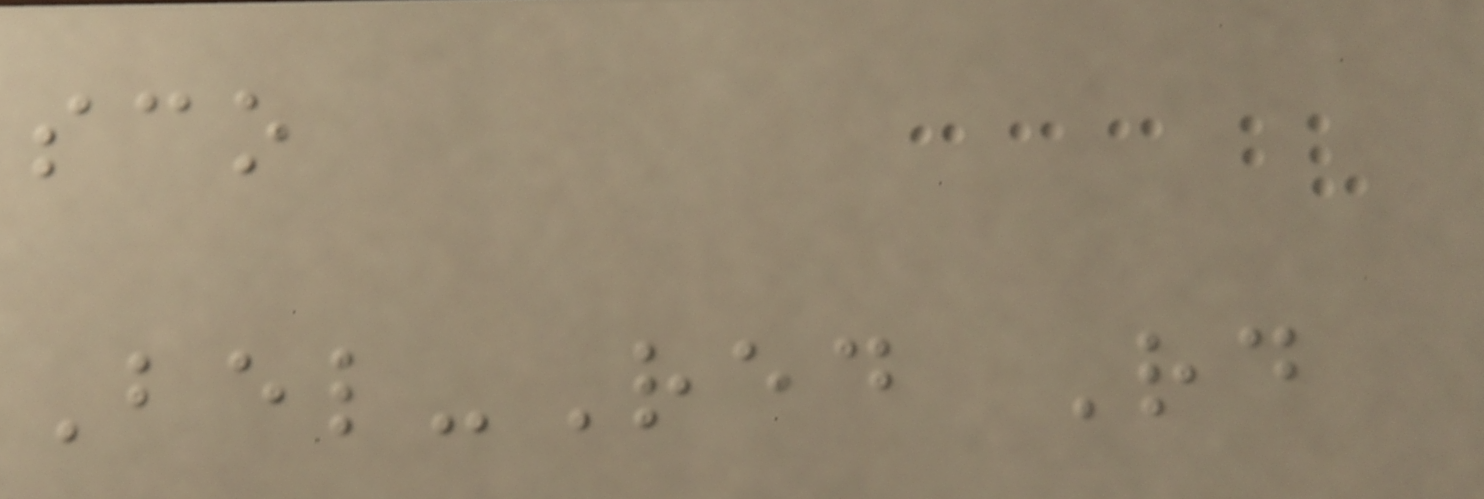sco
Bel-Red Rd
